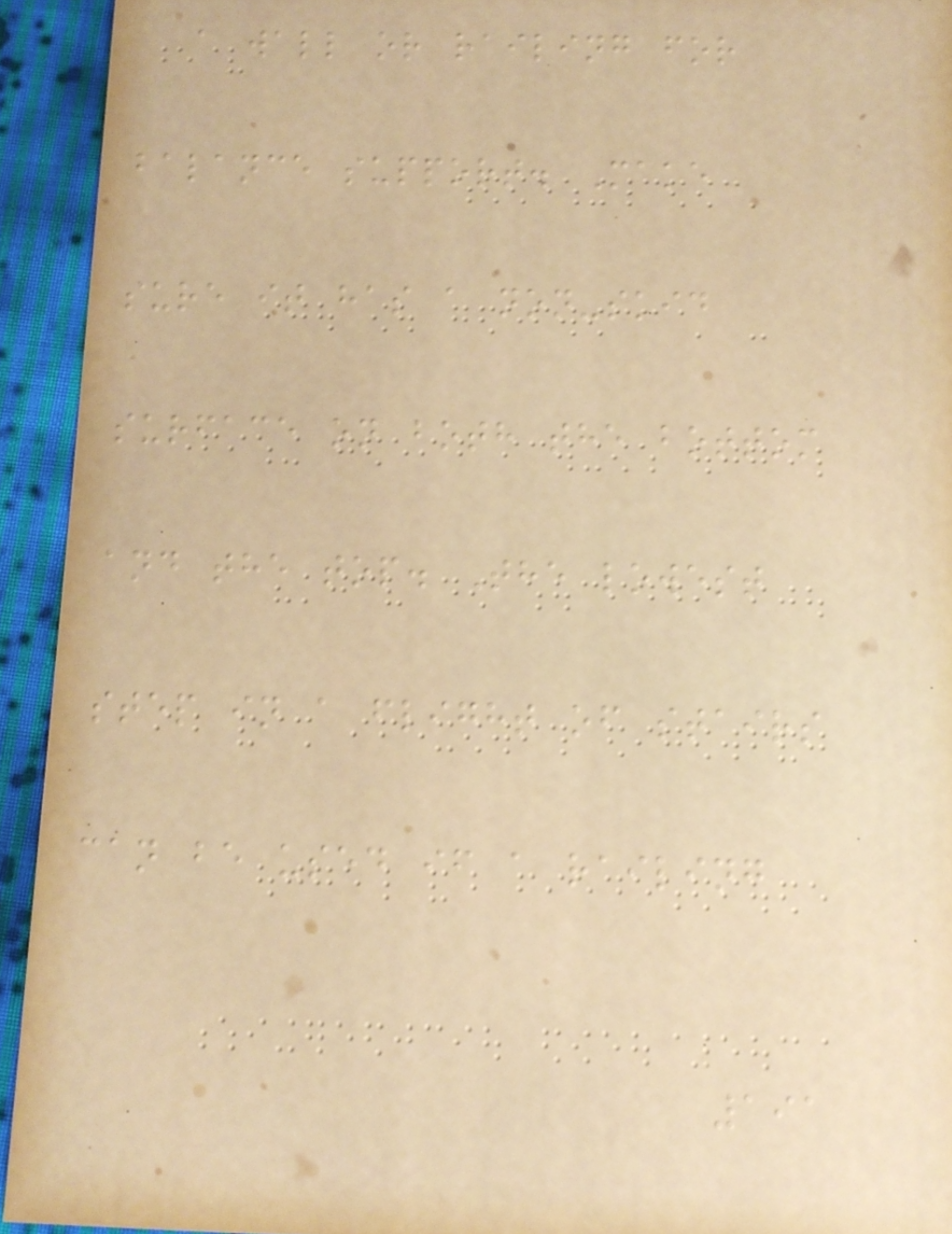a wall or railing for
balance support. Make
sure it has a non-skid
surface on both the bottom
and the top. The lowest
step in a flight of stairs
can be used if a railing
191
